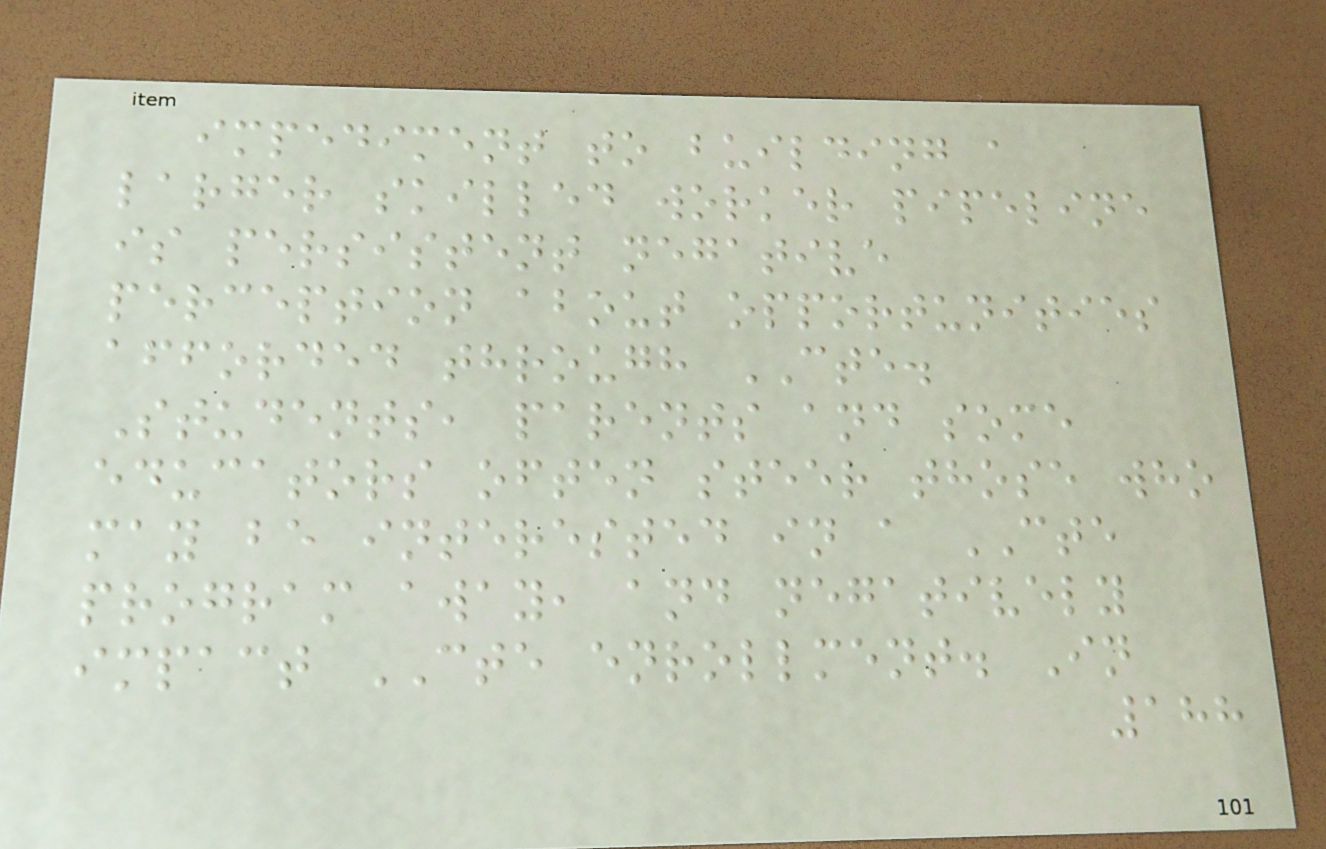impediment to building a
larger skilled worker pipeline
is persistent negative
perception about opportunities
afforded through CTE.
Students, parents and some
educators often steer those who
may be interested in a CTE
program away, and negatively
impact CTE enrollment. In
188
